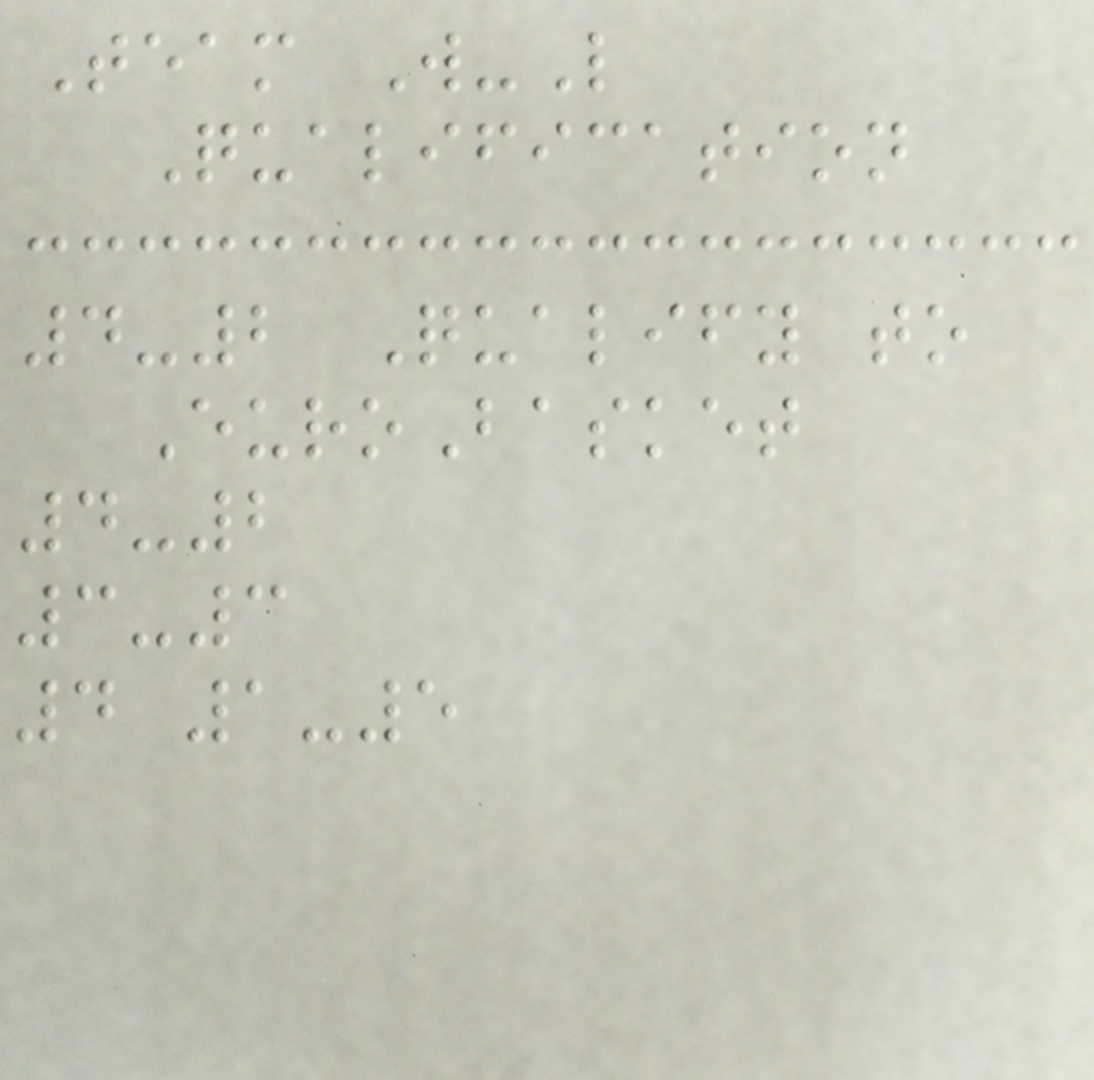Team W-L
Qualification
4-2 Qualify to
EuroBasket
4-2
3-3
4 1-5
